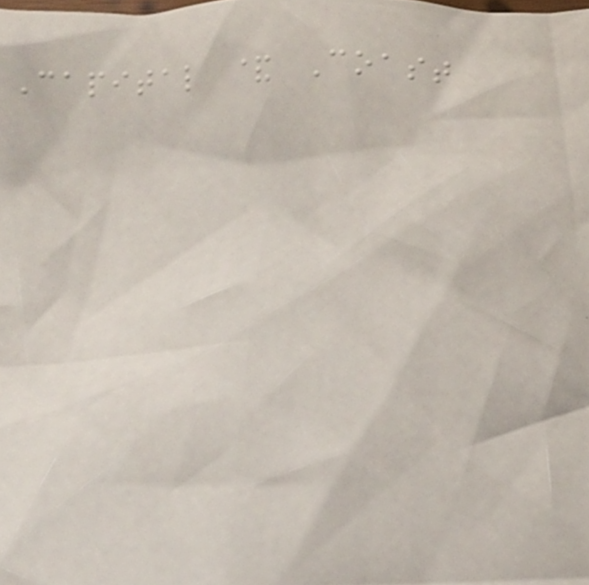Capital & Coast
